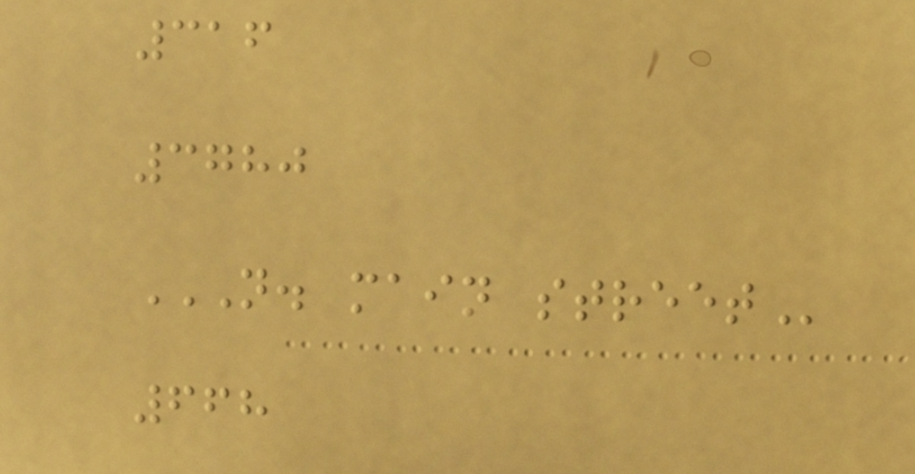316
3780
N. MAIN STREET
668
